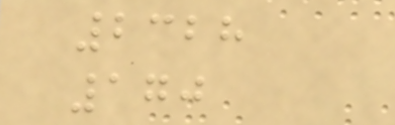2328
170
